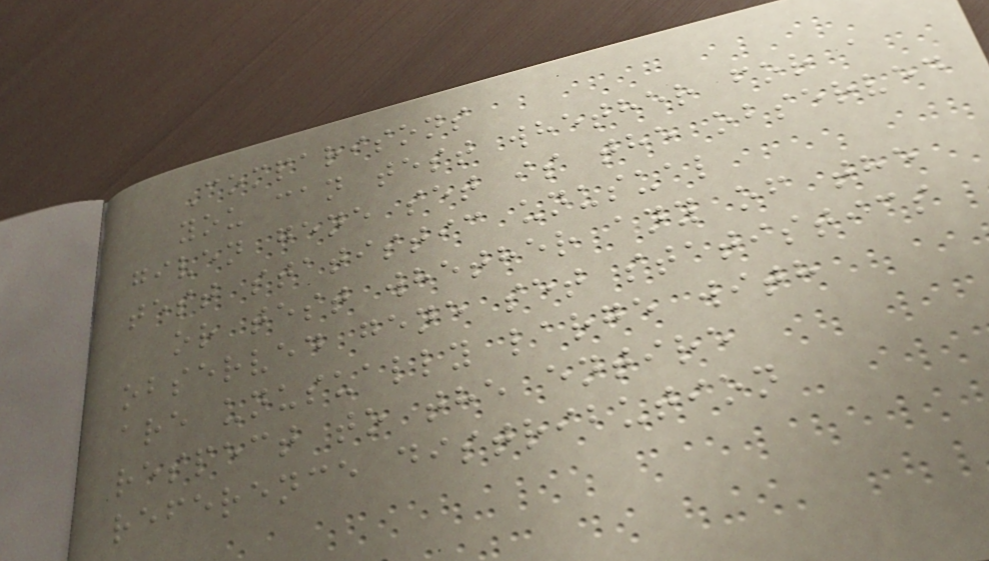Comparisons
you can test whether for a
given gene set is the observed
test statistic unusual
or test whether any of the
observed gene set statistics
are unusually large with
respect to the entire
reference distribution
